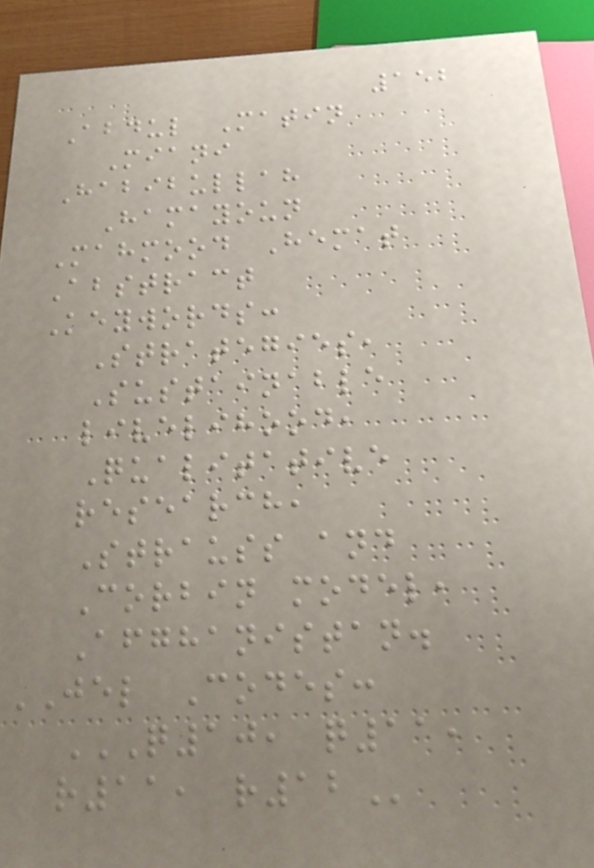152
Abdul Matin
Miani
Habibullah
Hamayoun
Mahmood Hemat
Abstract
Keywords:
Strategies,
Sustainable
livelihood,
Qualitative
research,
Strauss and
Corbin model,
Afghanistan.
JEL Codes:
Q10, Q11,
R11, R12
